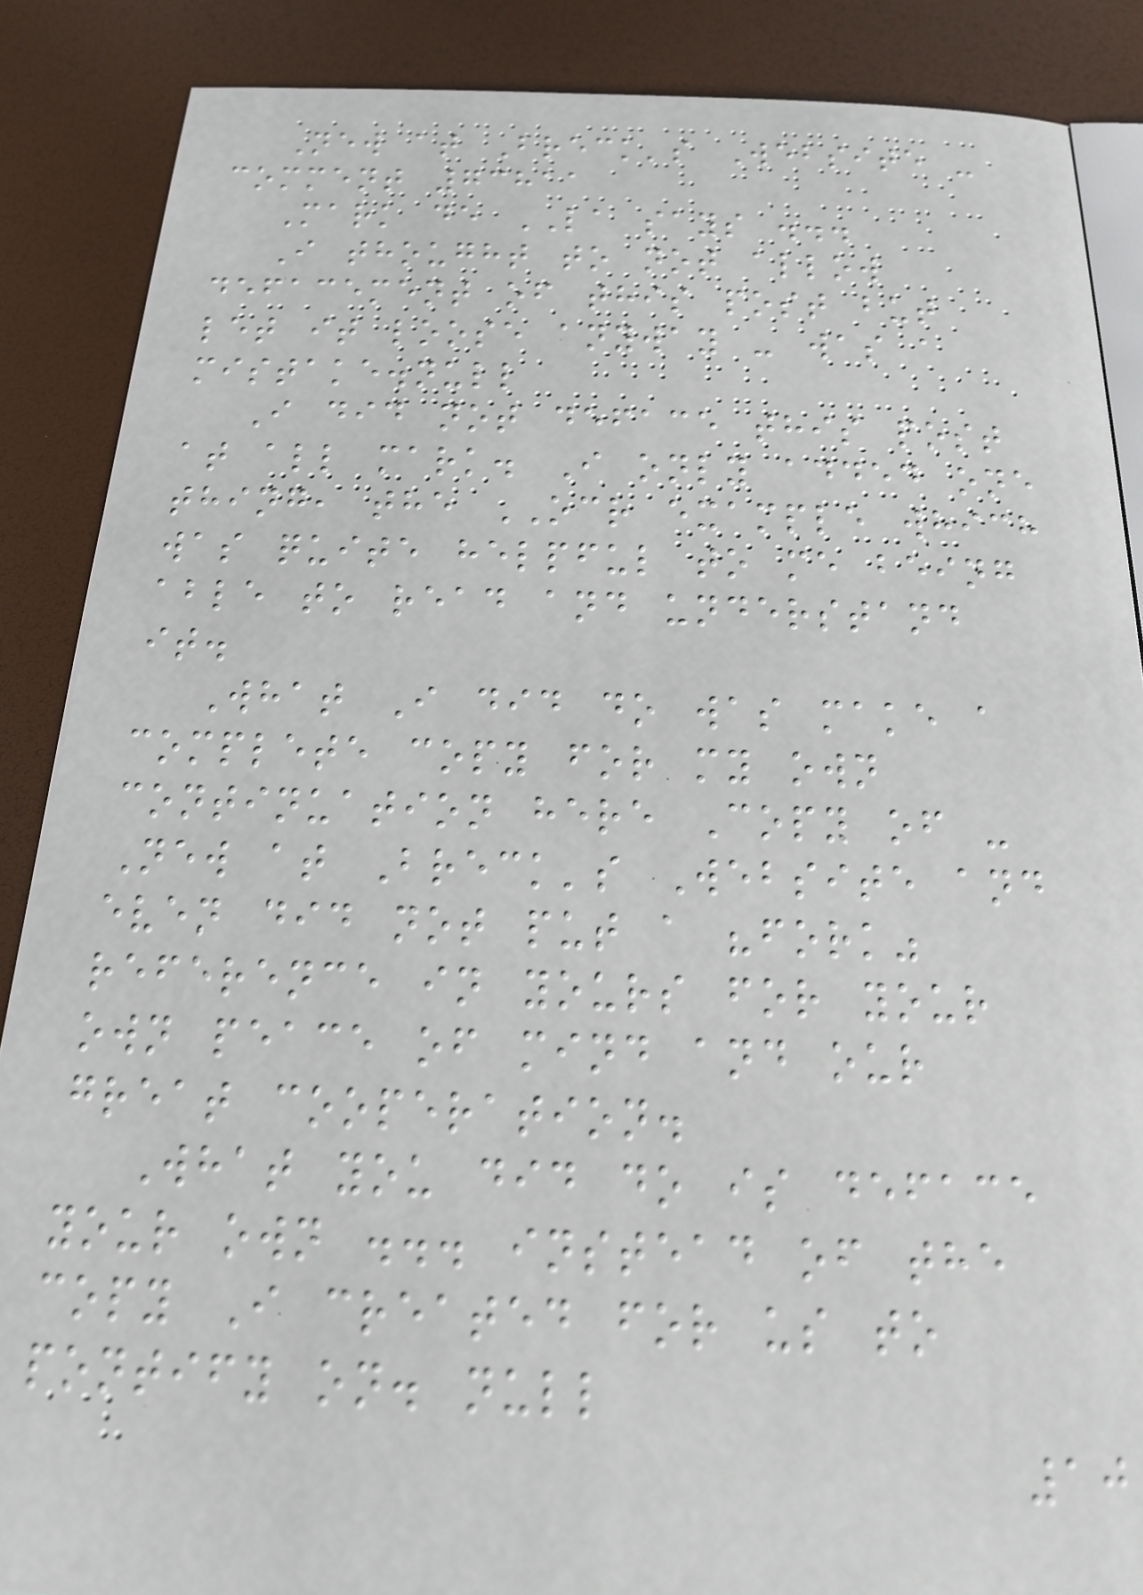New at Breck's Website -
comment 73811
Mark de LA says ...
I thought to not allow
defacement of this post but
let it loose anyway - was a
mistake.null
I did not deface this post
at all mark. I only added one
thing, the OCR example which
was quite helpful to me being
able to read and understand
it.
What I did do was make a
complete copy for my own
continuation here Copy of -
New at Breck's Website and
even did not put a "fork"
reference in yours for your
own peace of mind and our
great cooperation.
What you did do is deface
your own ... instead of the
copy I created for us to
pontify on. null
10
